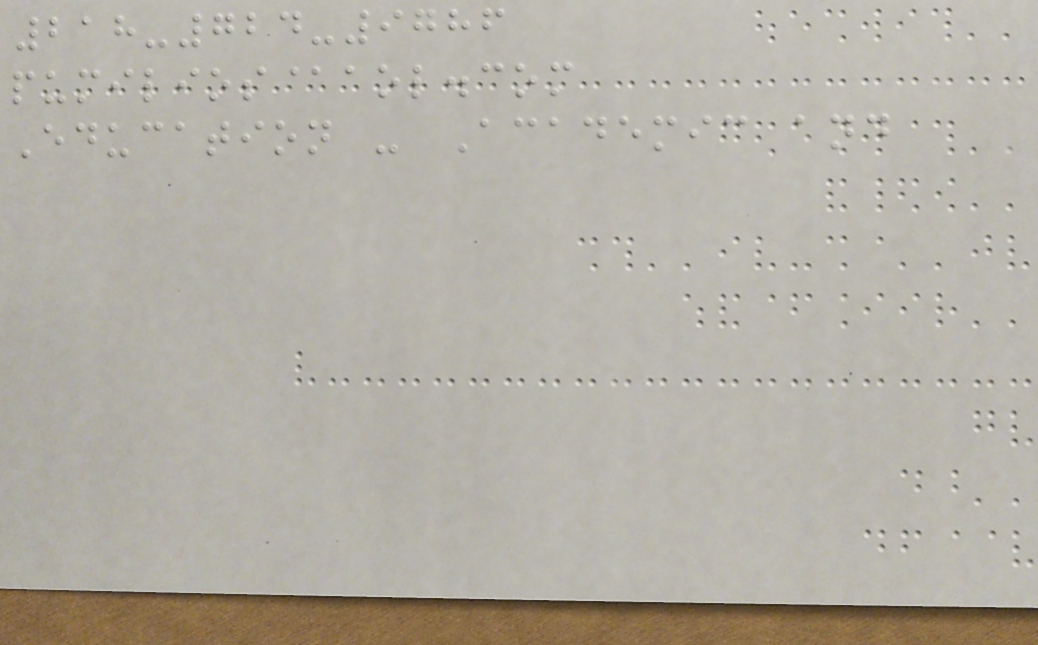218-724-9786
pumilios@aol.com
Education - Academic and
